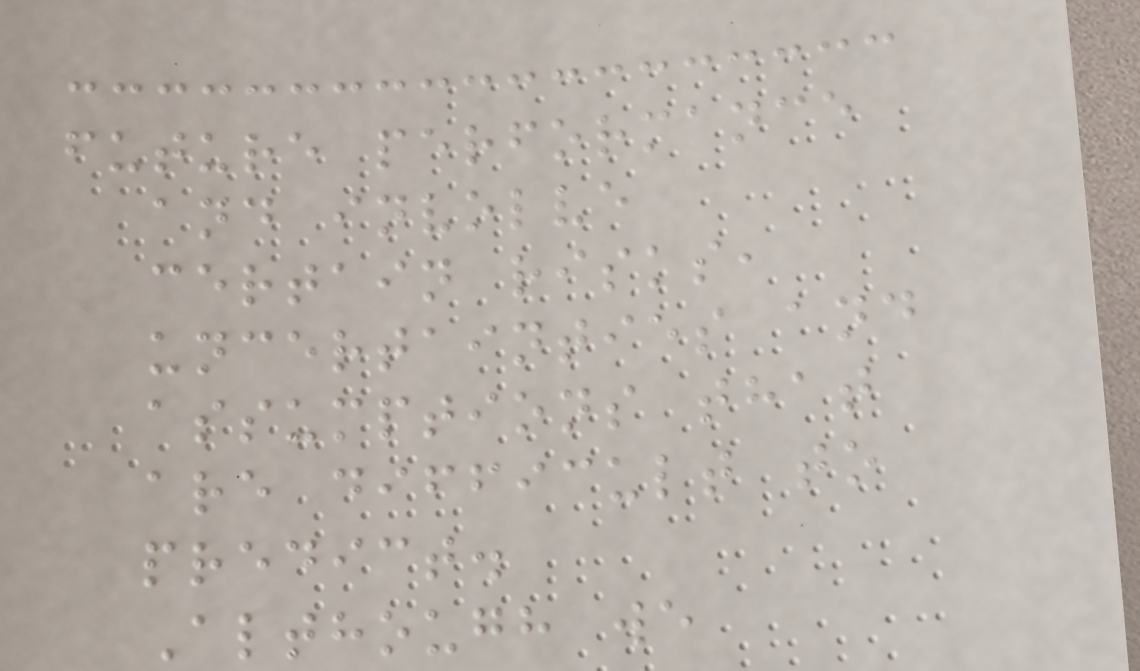future performance
and involve
certain risks,
uncertainties and
assumptions that
are difficult to
predict.
Although we
